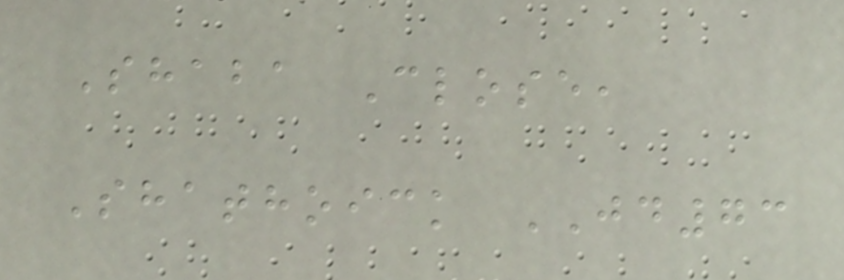Shaba Close,
Shathoick JD73
